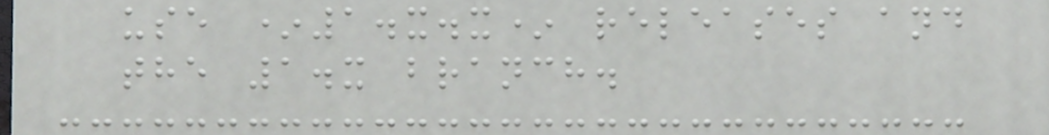use *1.x.x* releases and
the 1.x branch.
